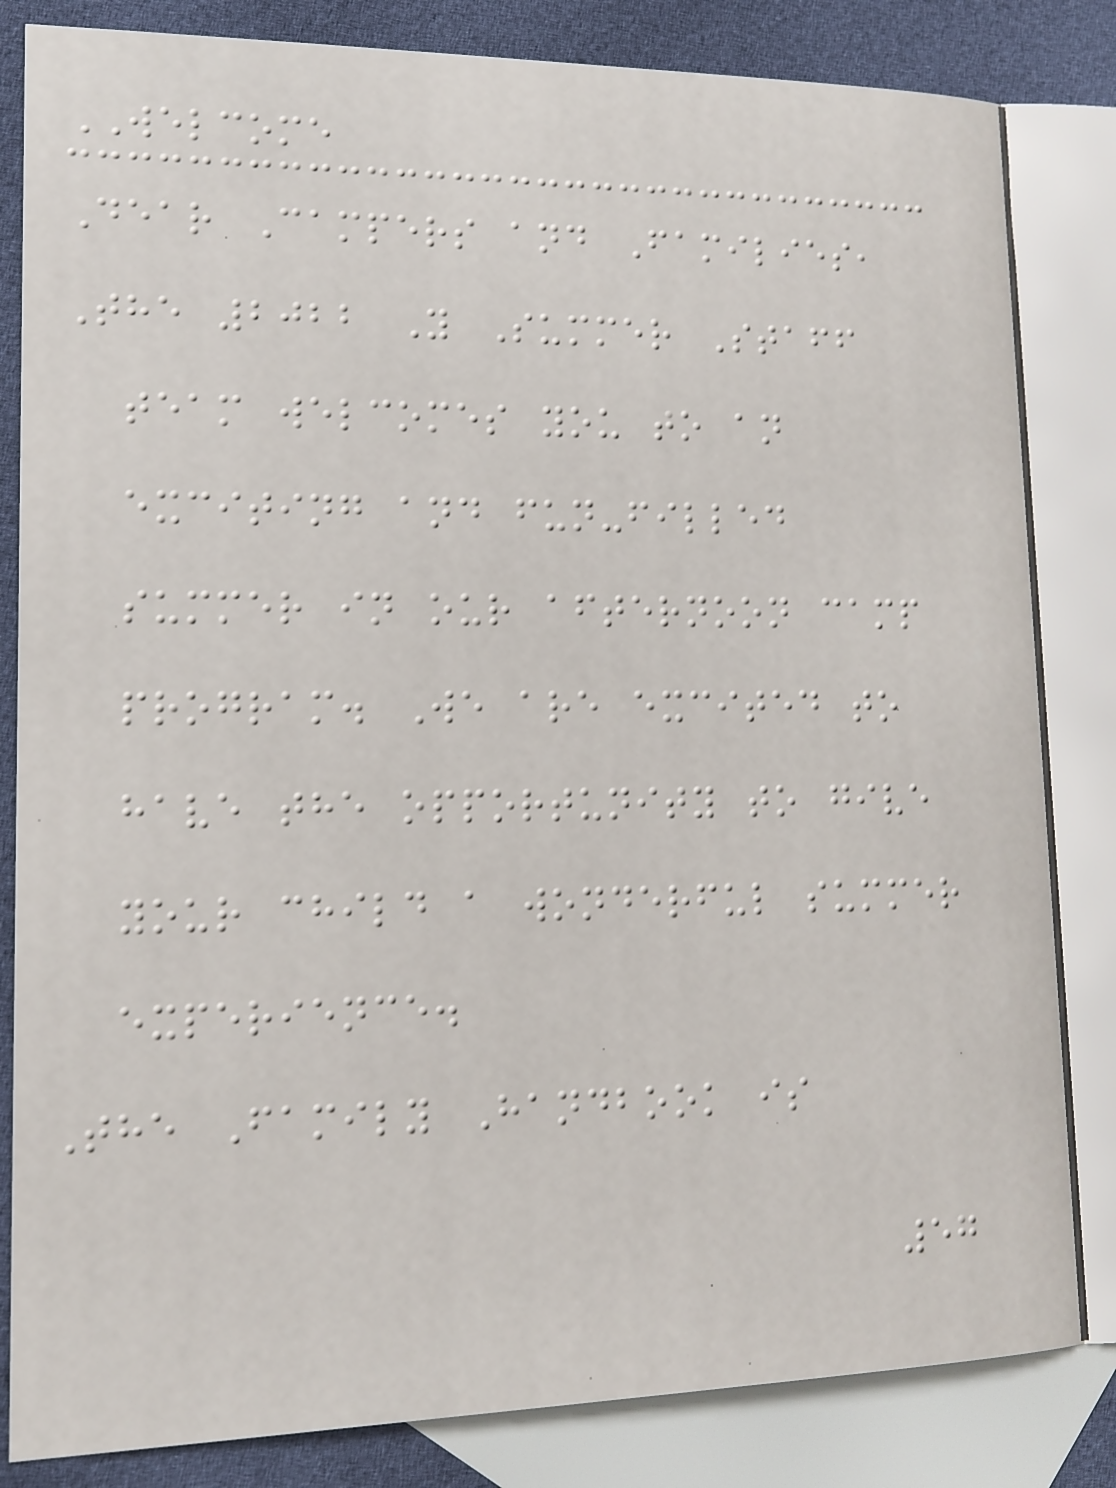WELCOME
Dear Campers and Families,
The 2022 Y Summer Staff
team welcomes you to an
exciting and fun-filled
summer in our afternoon camp
program. We are excited to
have the opportunity to give
your child a wonderful summer
experience.
The Family Handbook is
57
